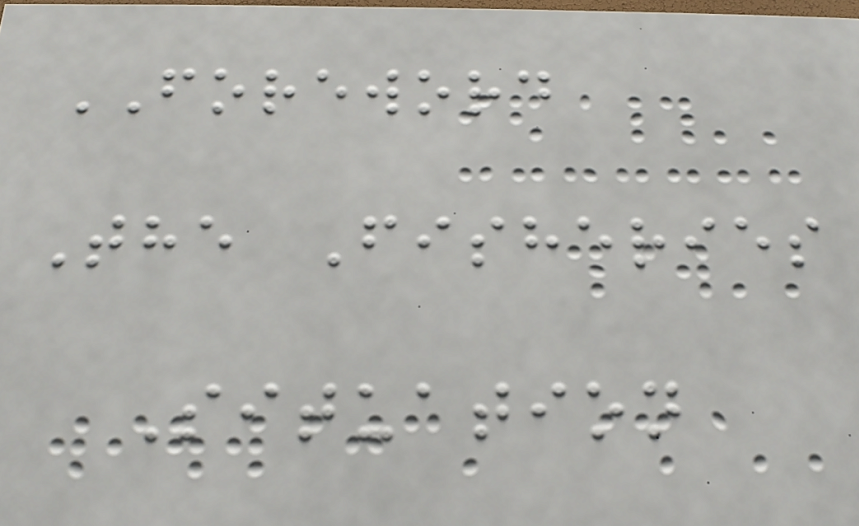FOREWORD
The Fisheries
Situation
